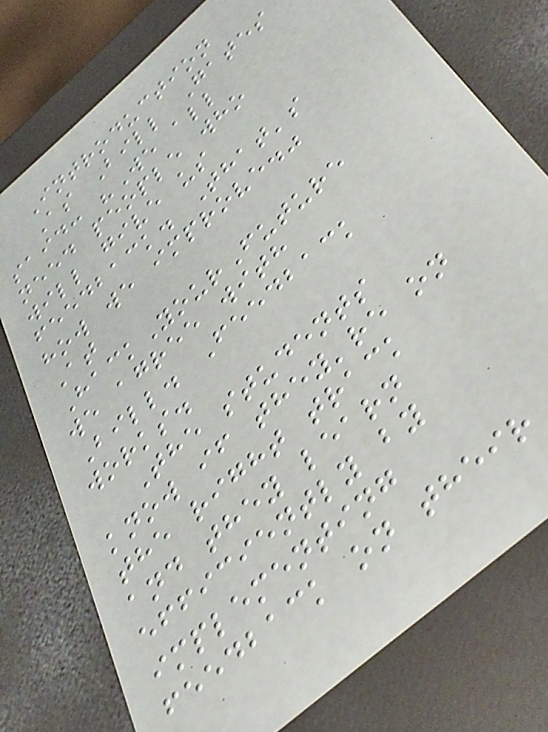Introduction
As Bill Gates
said: "We all
need people who
will give us
feedback. That's
how we improve."
At
HackYourFuture
we agree with
Bill. Feedback
works.
The students
know if they're on
the right track
and they learn
efficiently by
implementing
feedback on their
